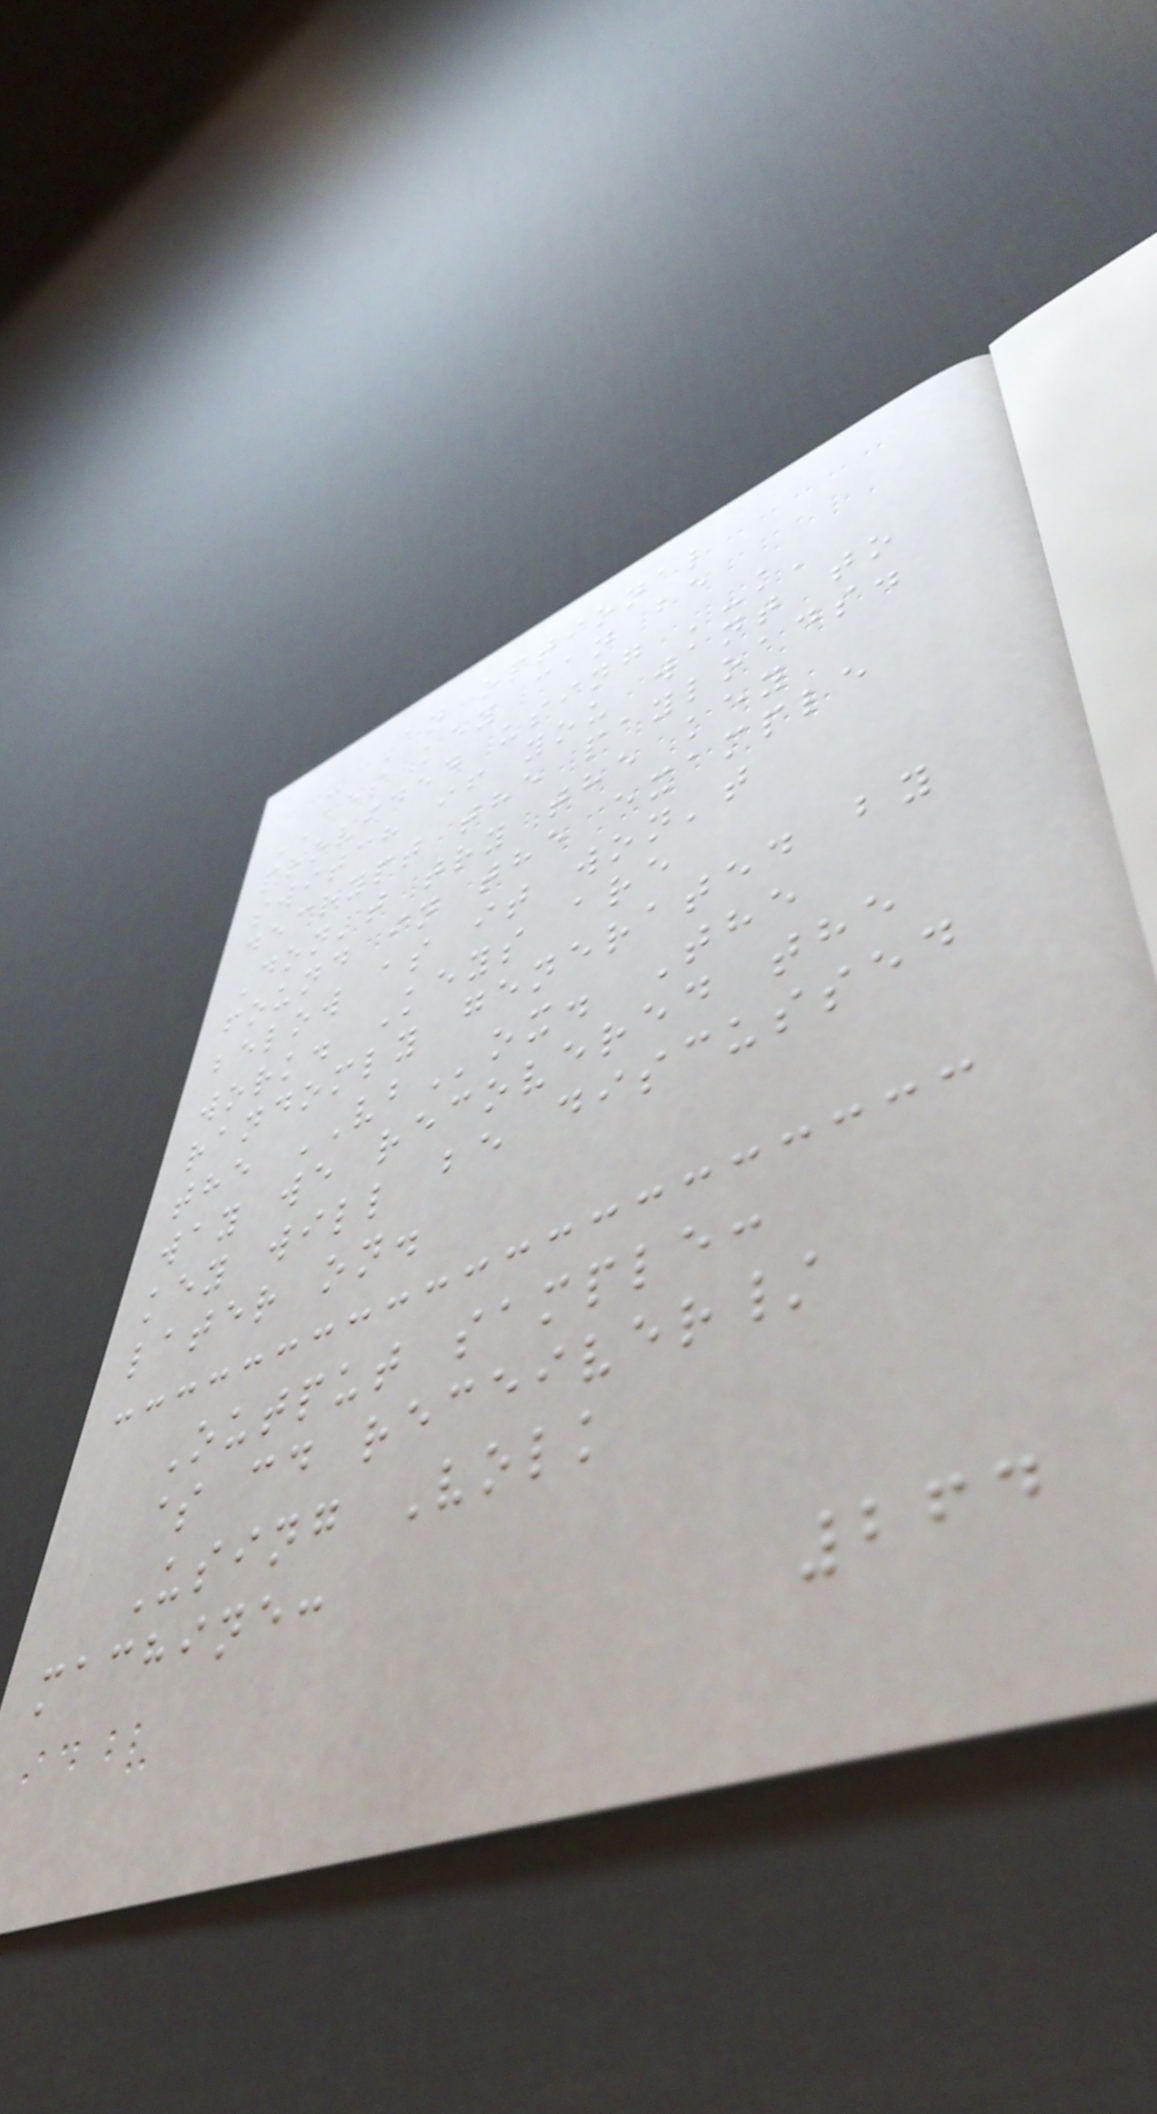- An optional
AES key can be
provided using '-k'
switch if you want to
decrypt the payloads.
Don't try the key
found in the example
below as it won't
work. Keys are
randomly generated by
the VBox. The
way we recovered the
key will be discussed
later on.
Output sample:
$ cd receiver/
Using Volk
machine:
264
